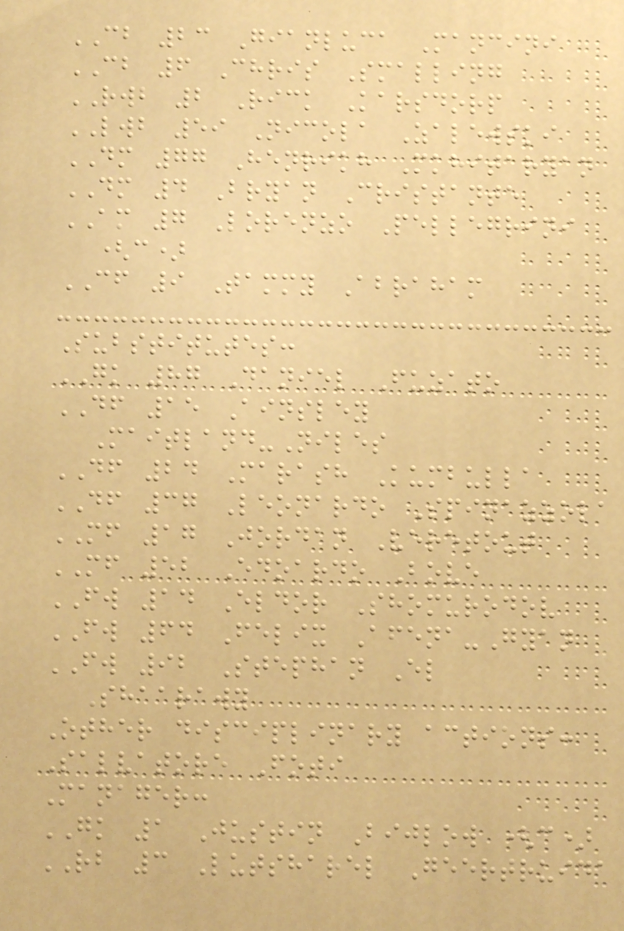CB 23 Gianluca Mancini
CB 6 Chris Smalling
RWB 2 Rick Karsdorp
LWB 59 Nicola Zalewski
DM 77 Henrikh Mkhitaryan
DM 4 Bryan Cristante
AM 7 Lorenzo Pellegrini
(c)
CF 9 Tammy Abraham
Substitutes:
GK 87 Daniel Fuzato
DF 15 Ainsley
Maitland-Niles
DF 24 Marash Kumbulla
DF 37 Leonardo Spinazzola
MF 17 Jordan Veretout
MF 52 Edoardo Bove
FW 14 Eldor Shomurodov
FW 64 Felix Afena-Gyan
FW 92 Stephan El
Shaarawy
Other disciplinary actions:
Salvatore Foti
Manager:
GK 1 Justin Bijlow (c)
RB 3 Lutsharel Geertruida
